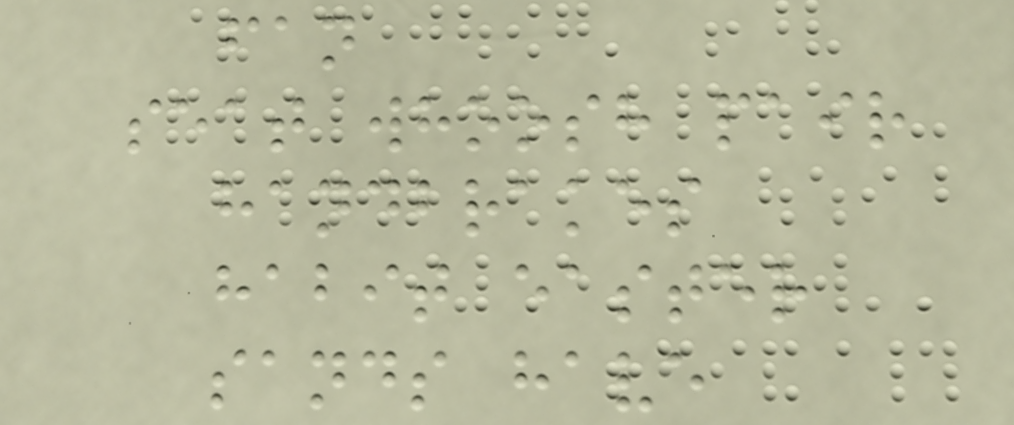fan
seat whoosh pair
handbrakes
habit easter
sands have
